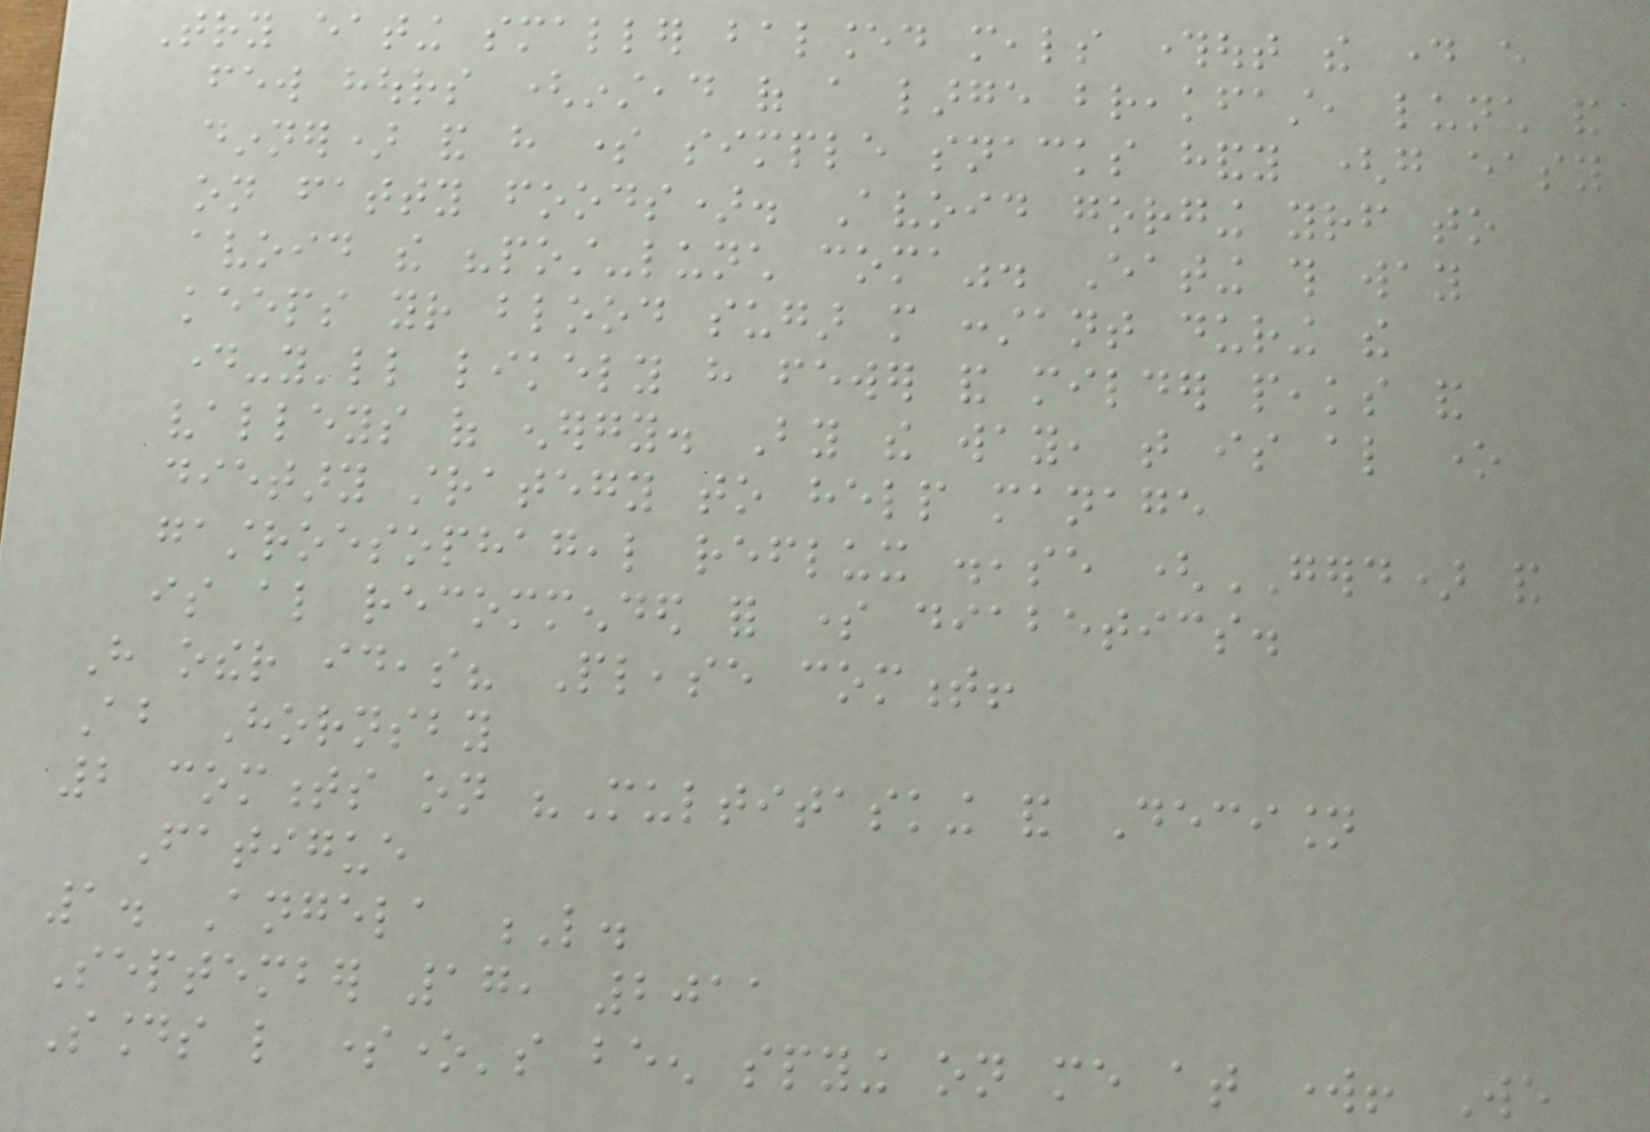Try eating smaller balanced meals throughout the day every
few hours (instead of a large breakfast, lunch and
dinner) and have some simple snacks handy (go easy
on fatty foods). Avoid gorging yourself to
avoid the "post-lunch coma". Eating this way
keeps your blood sugar more constant during the
day-you'll likely have fewer and milder peaks and
valleys of energy. By the way, that is also one
dietary strategy to help manage
gastroesophageal reflux disease (GERD) and
is also recommended for some diabetics.
Have other ideas? Please comment!
About Hornsby
2 comments on "Multitasking and Decision
Fatigue
1. Angela L.
September 17, 2011
Sounds like someone's been spying on me at work! We
